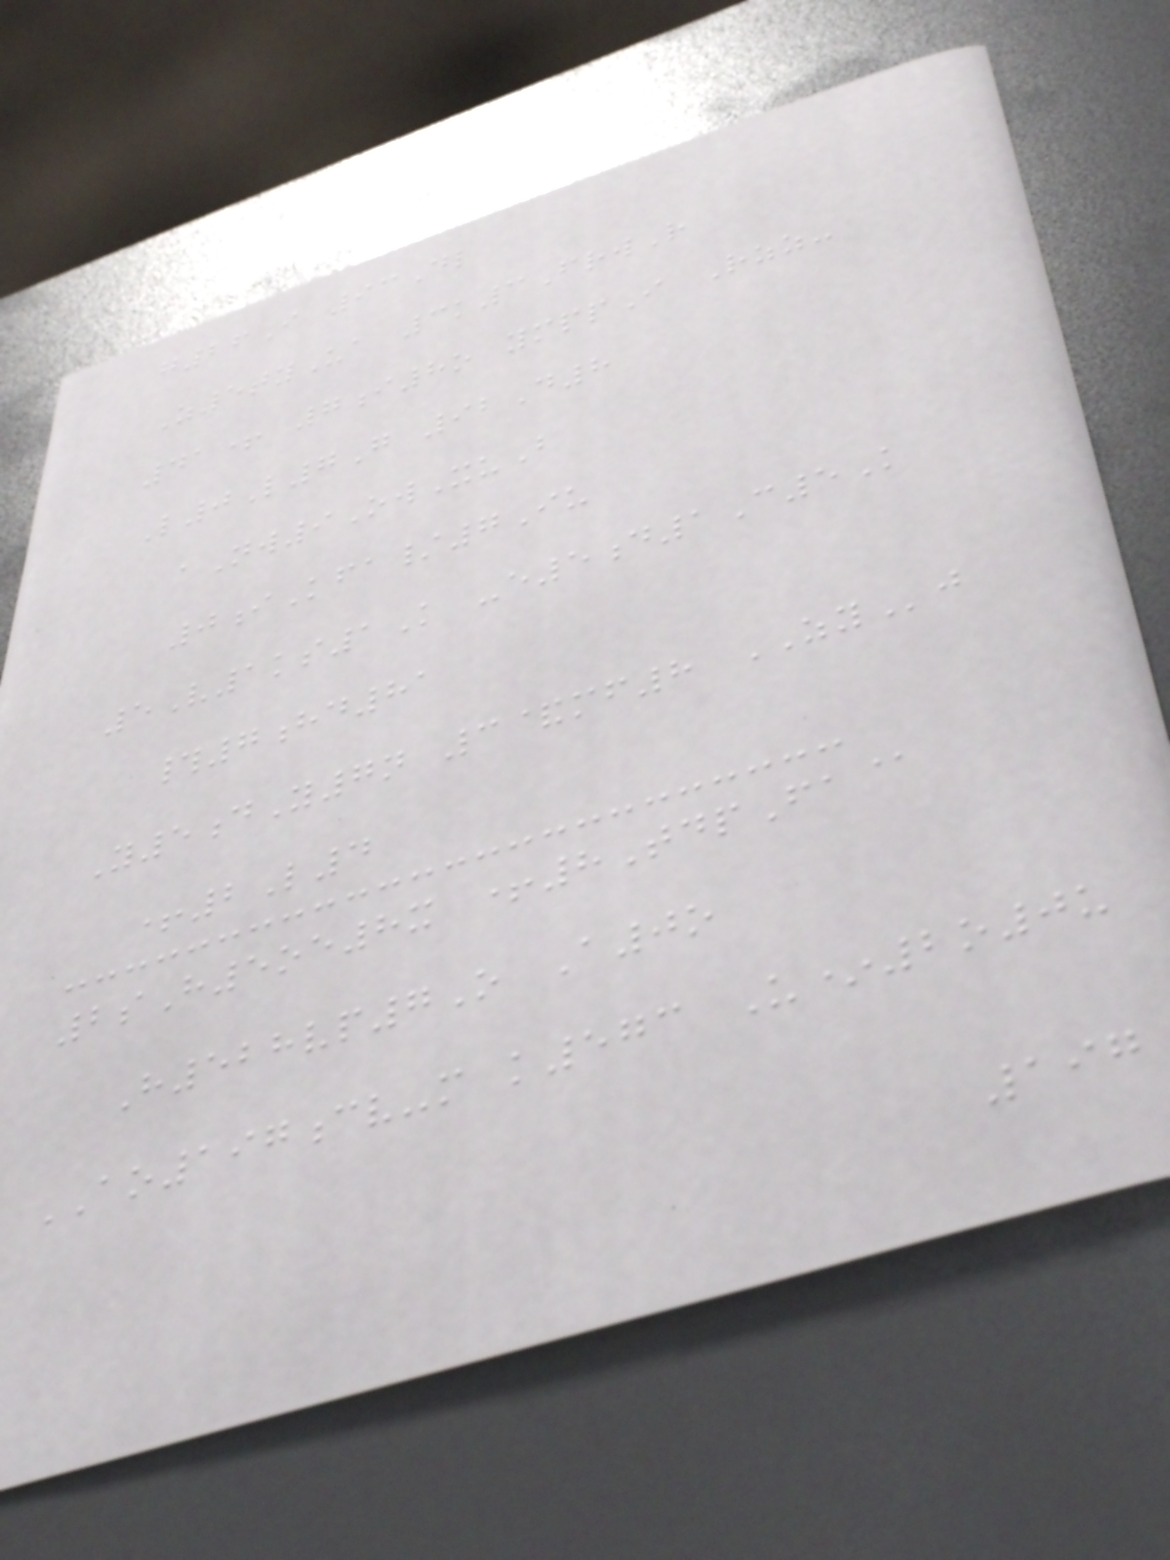g26I 93Dl
Z5tyUa 3k3FrwR
41+ 7i8o ymppI Rzz-
L0L7G 92D8
aNw9OwXuB
0iKfa/7Iu
5V1ks1K -e5d1C5K
#7hd81
Y5dY7n 3&mf8 ZYj
+2L4
2sH5oe8x +8TdpFa@
H528vp7O A0o
AO197cv-m k573 U*2o0u
197
